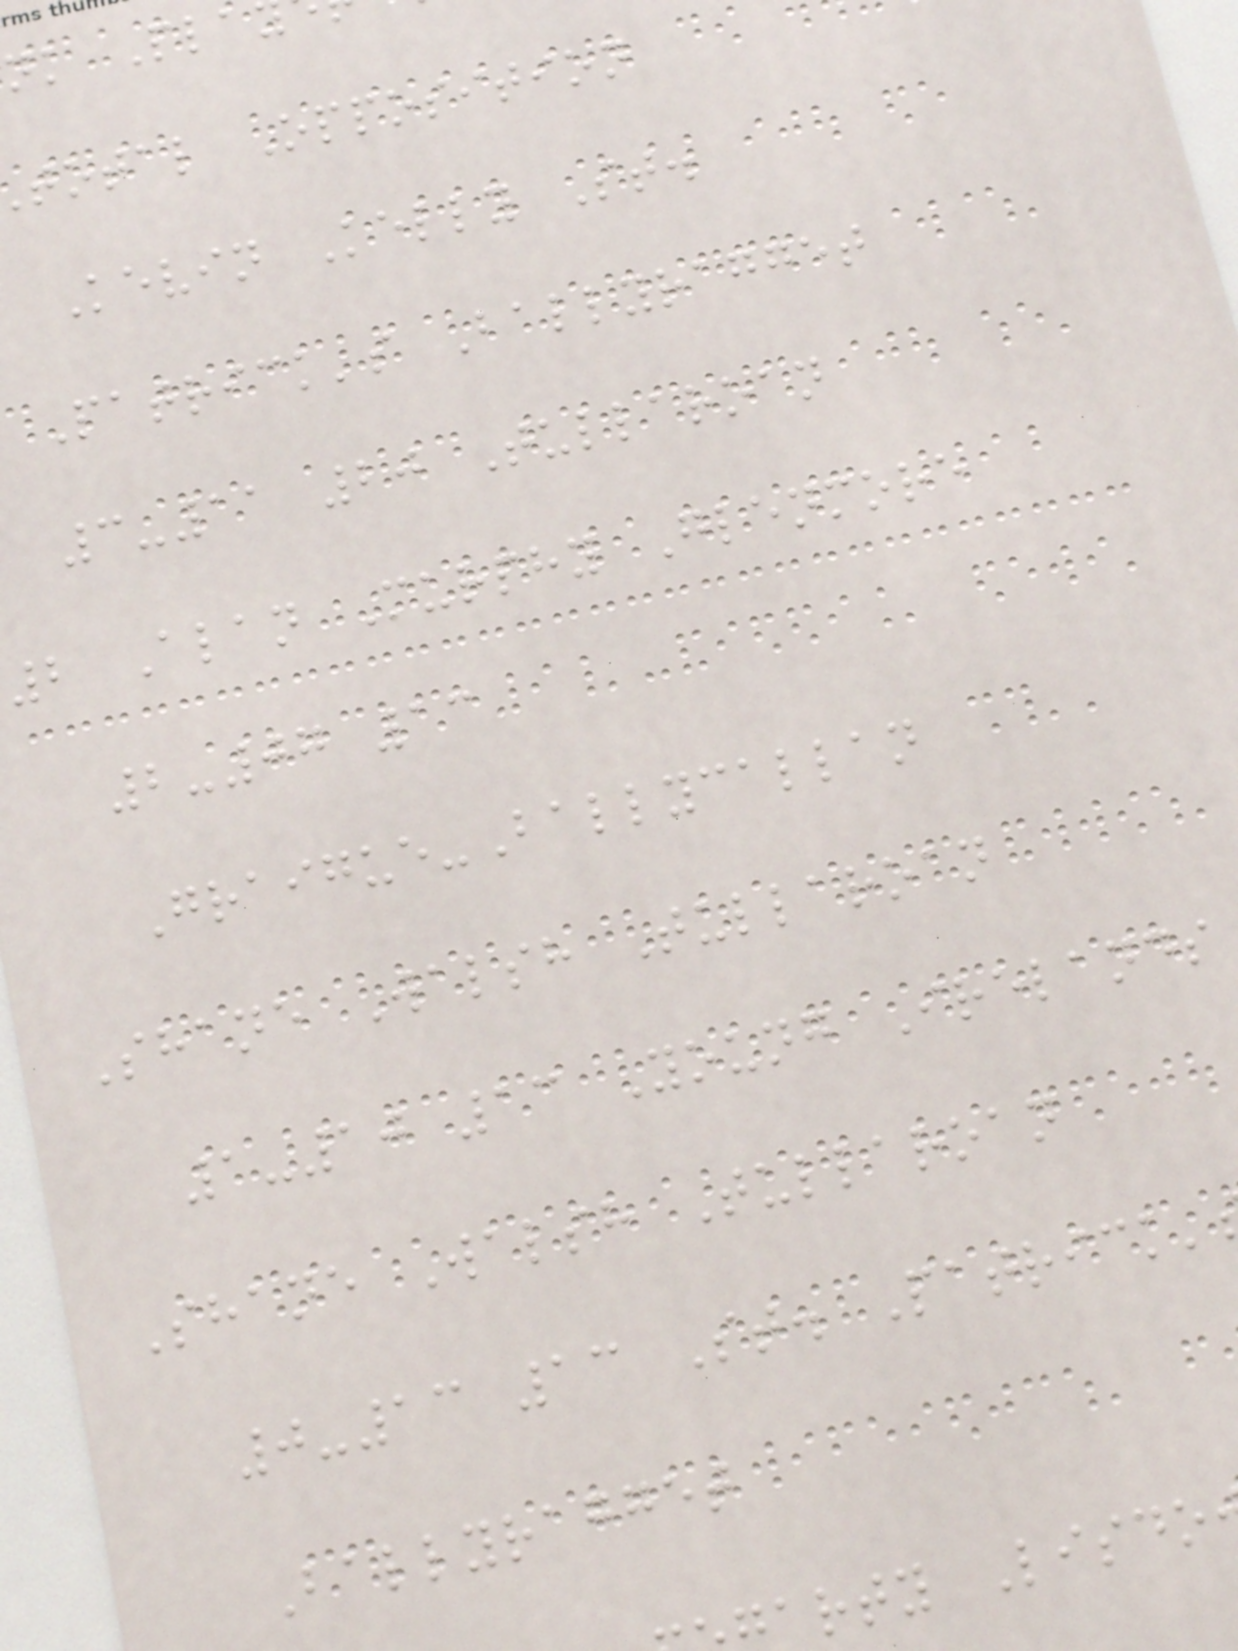nk Pla
total Opposition
Kevin Kelly St.
Patrick's Ballyragget
3-11 20 Tullaroan
2 Alan Murphy Glenmore
2-07 13
Graigue-Ballycallan
Shane Walsh Tullaroan
1-10 13 Young Irelands
Shane Walsh Tullaroan
0-13 13 St. Patrick'
Ballyragget
arty Lisdo
